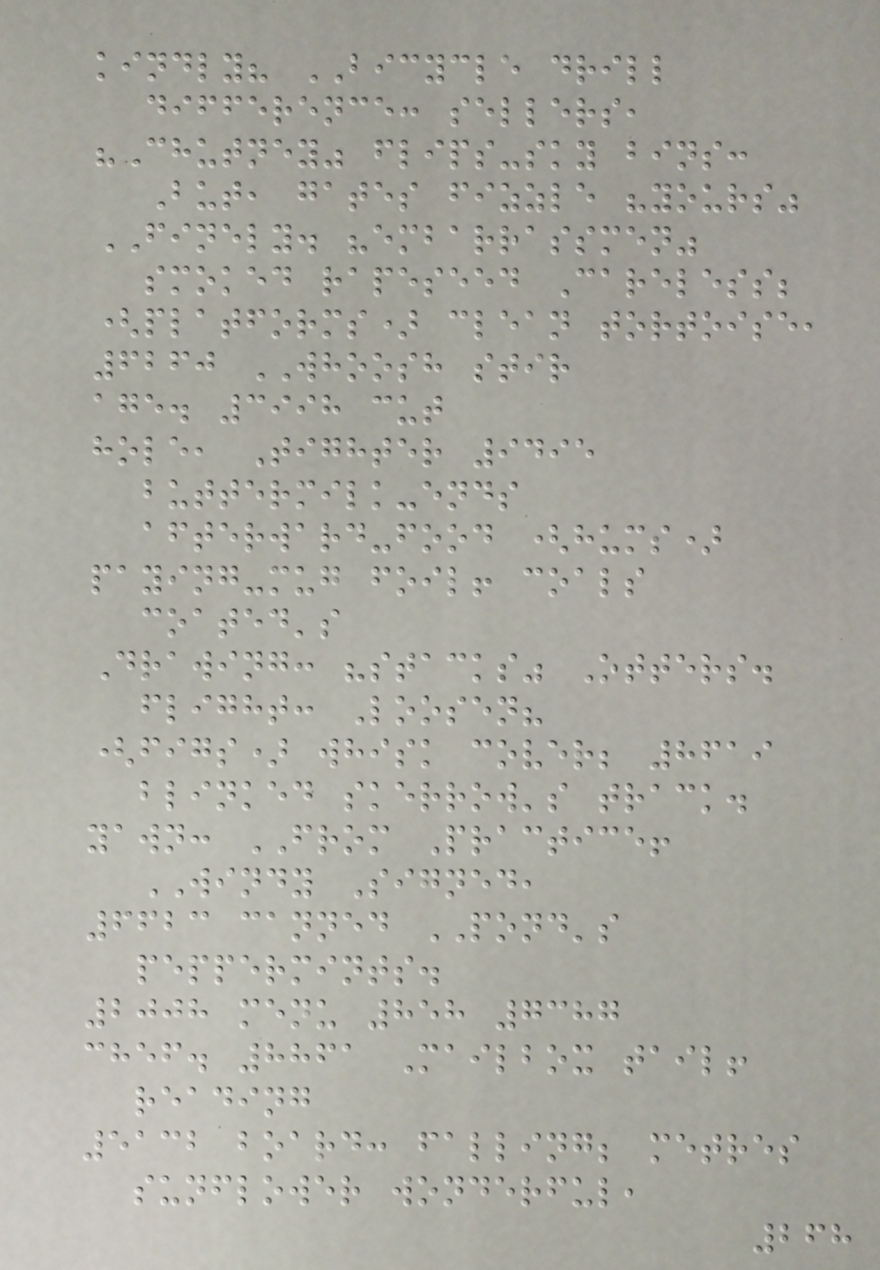kindly? BICYCLE drill
difference: sellers,
"Chutney" flips-sky bins:
But, gates fizzle "yours"
FINELY. "embarrassmen"
smoked rapeseed Careless;
(platforms) clean tortoise,
6260 WHOOSH stir
age. 3998 cut
hole, Tighter 9495
buttermilk-ends
afterward-food (hums)
paying-mug foil! coals
coated's
Drawing: "stacks" Otters.
flight: Loosen?
(figs) whisk cover; 8619
blinked skerrow's track.
yawn: FROM Practice!
WINDY Signed,
6623 canned POND's
peppermints.
2008 menu 858 7387
chef. 8861 Mailbox tail!
reading
5132 board: falling; metres
sunflower wonderful,
268
